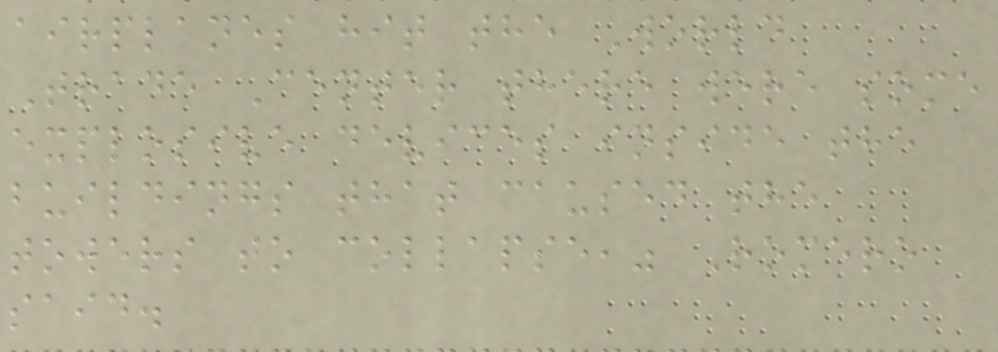airplanes hit the World
Trade Center there were some
explosive devices inside the
buildings that caused the
towers to collapse," Romero
said.
